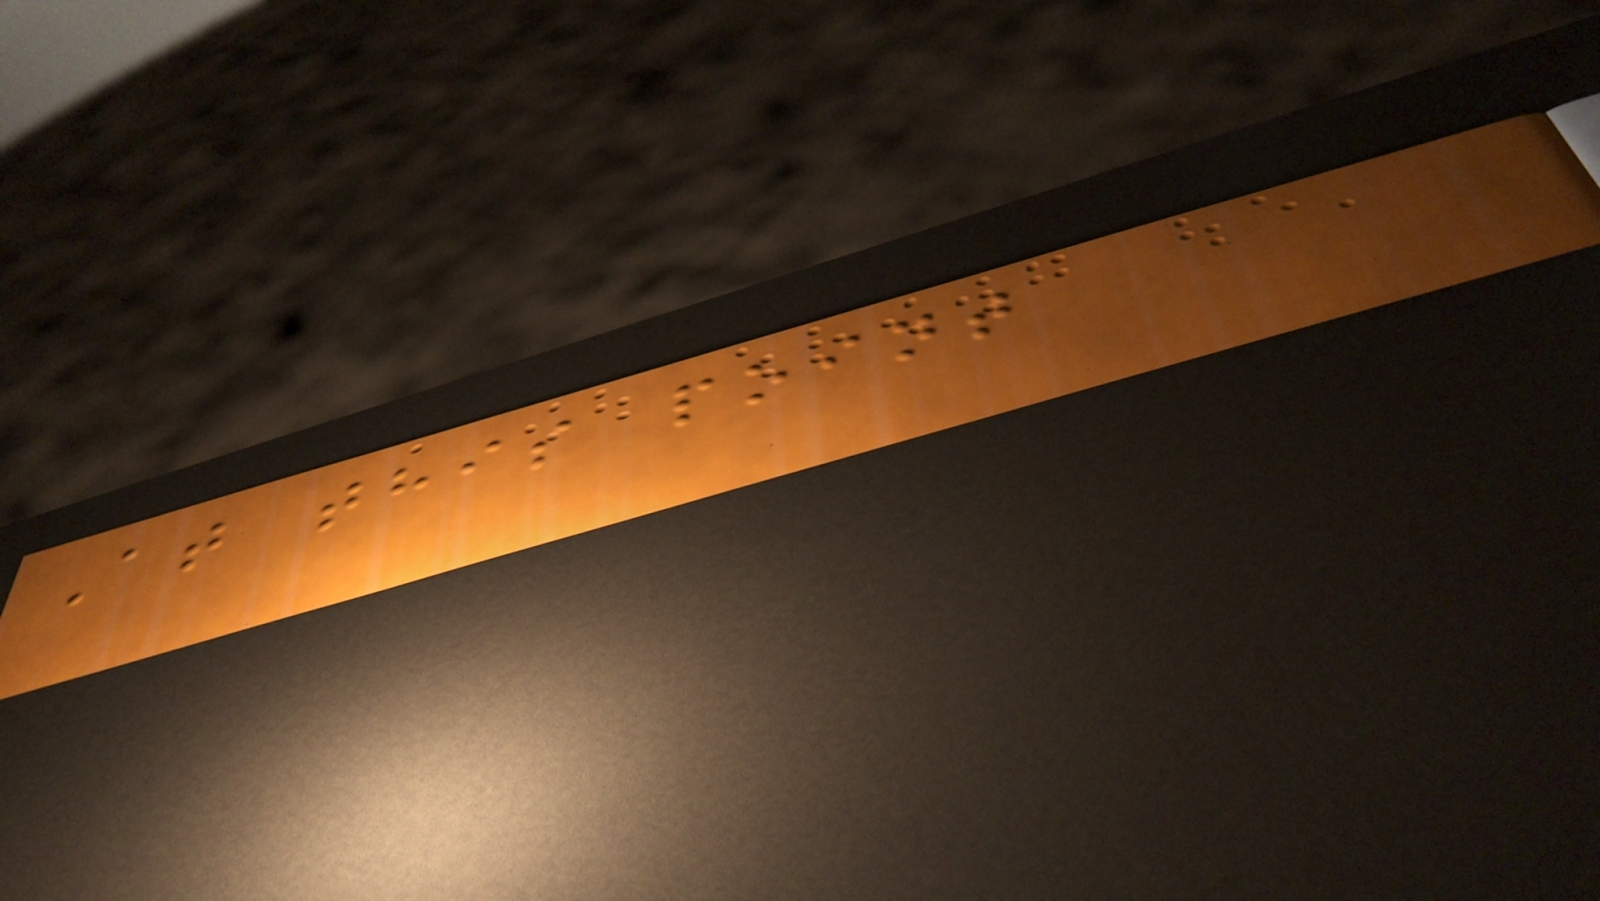At this point
